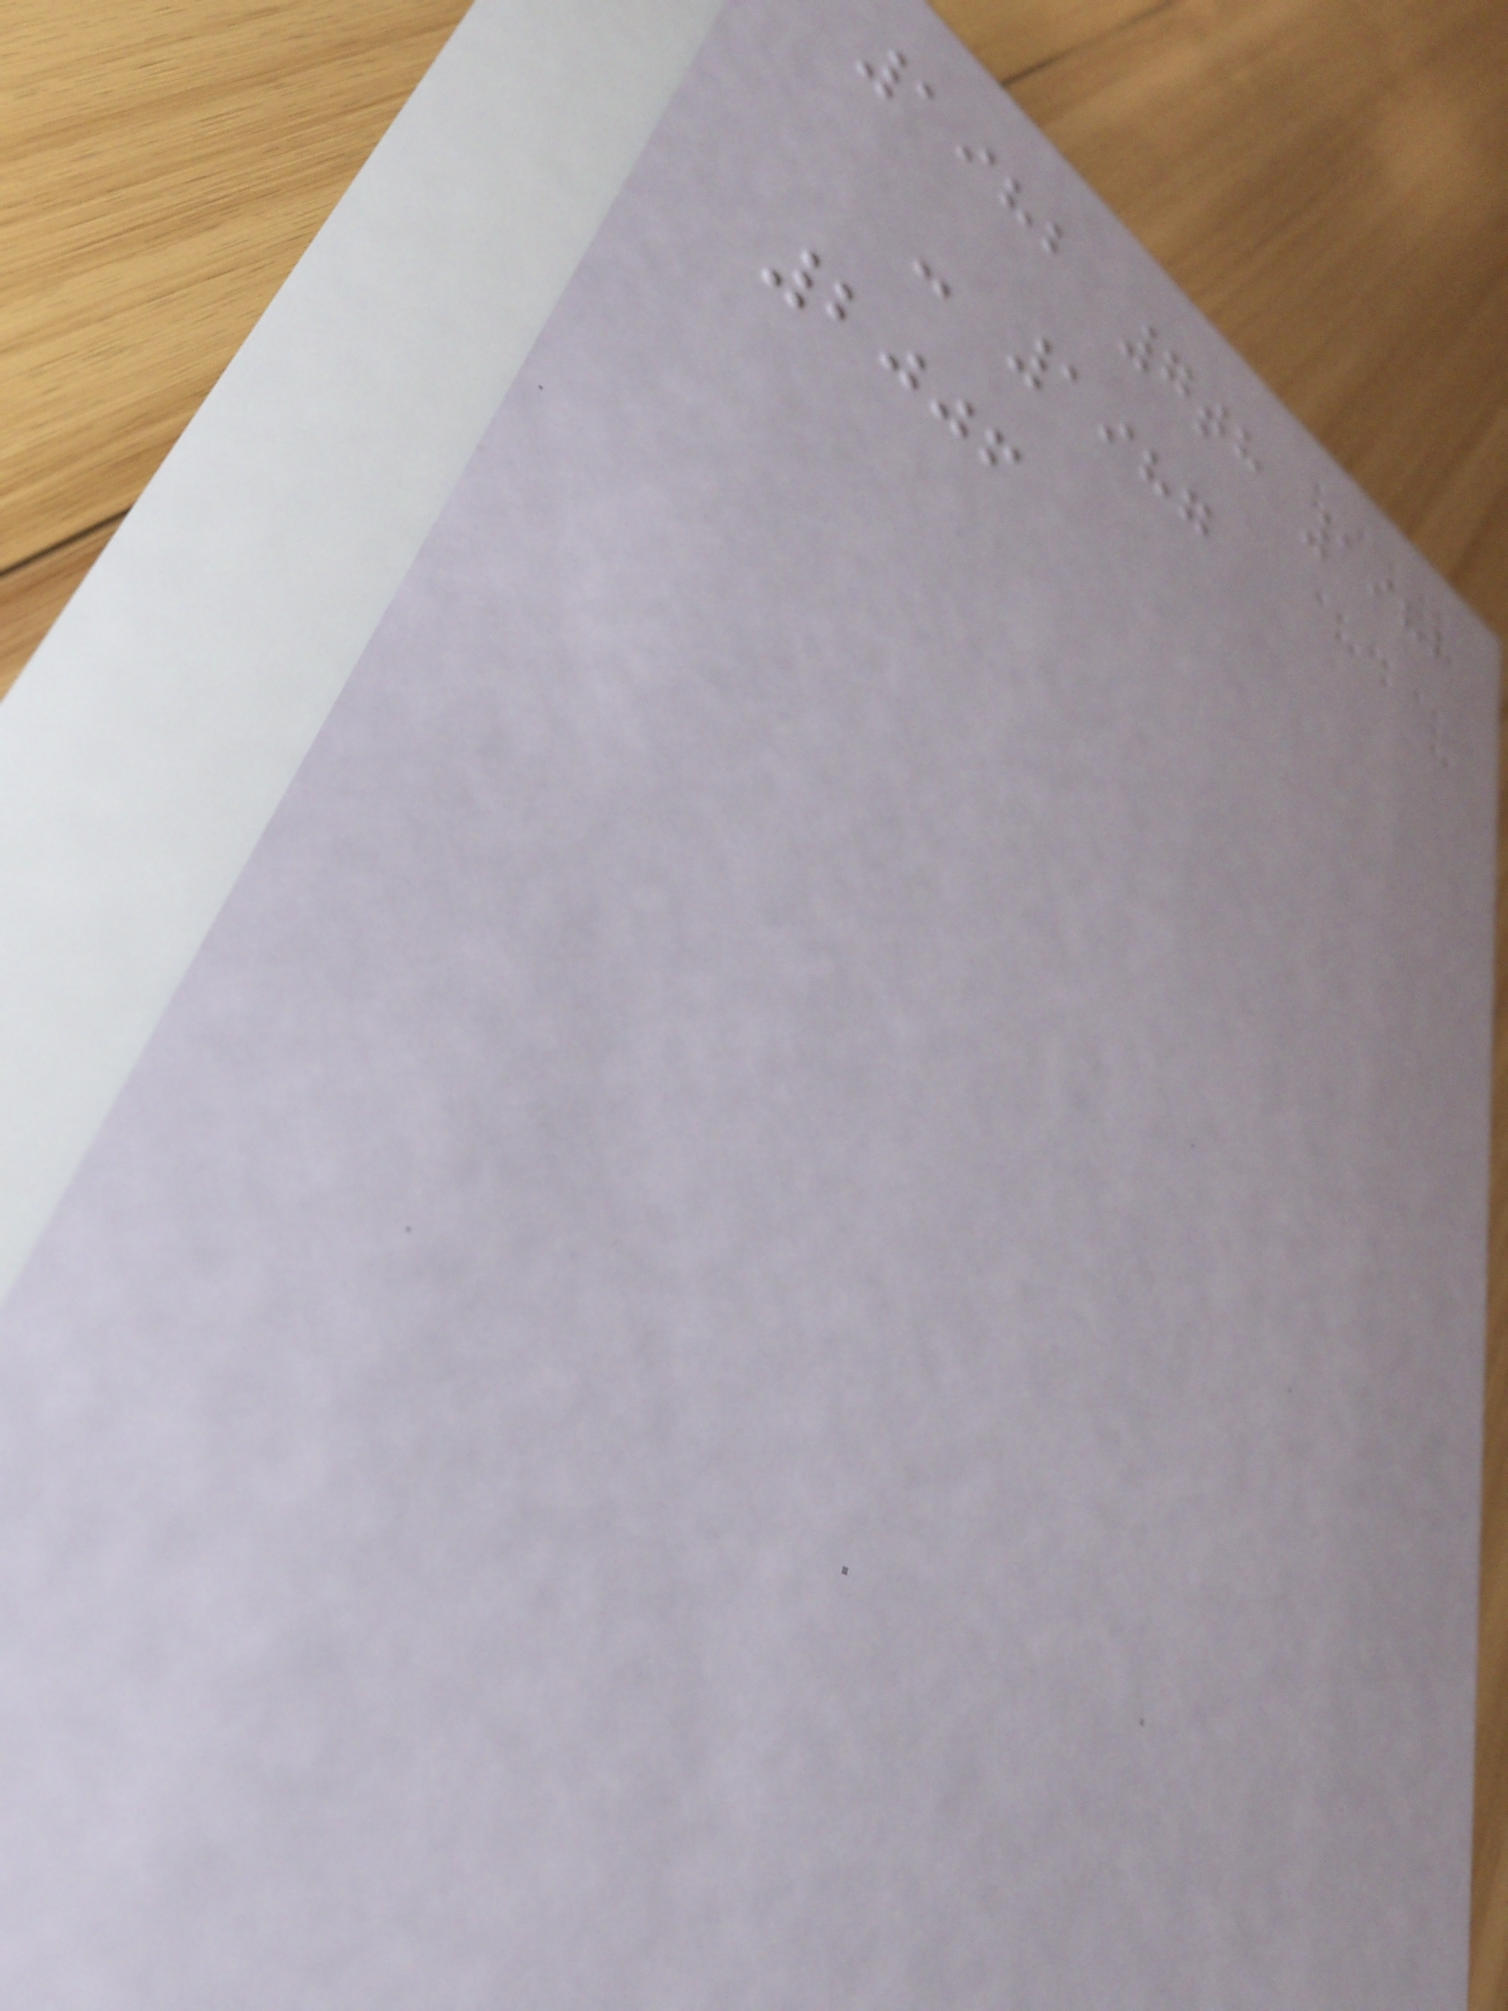1982 7th 1982
- 1987
2006
